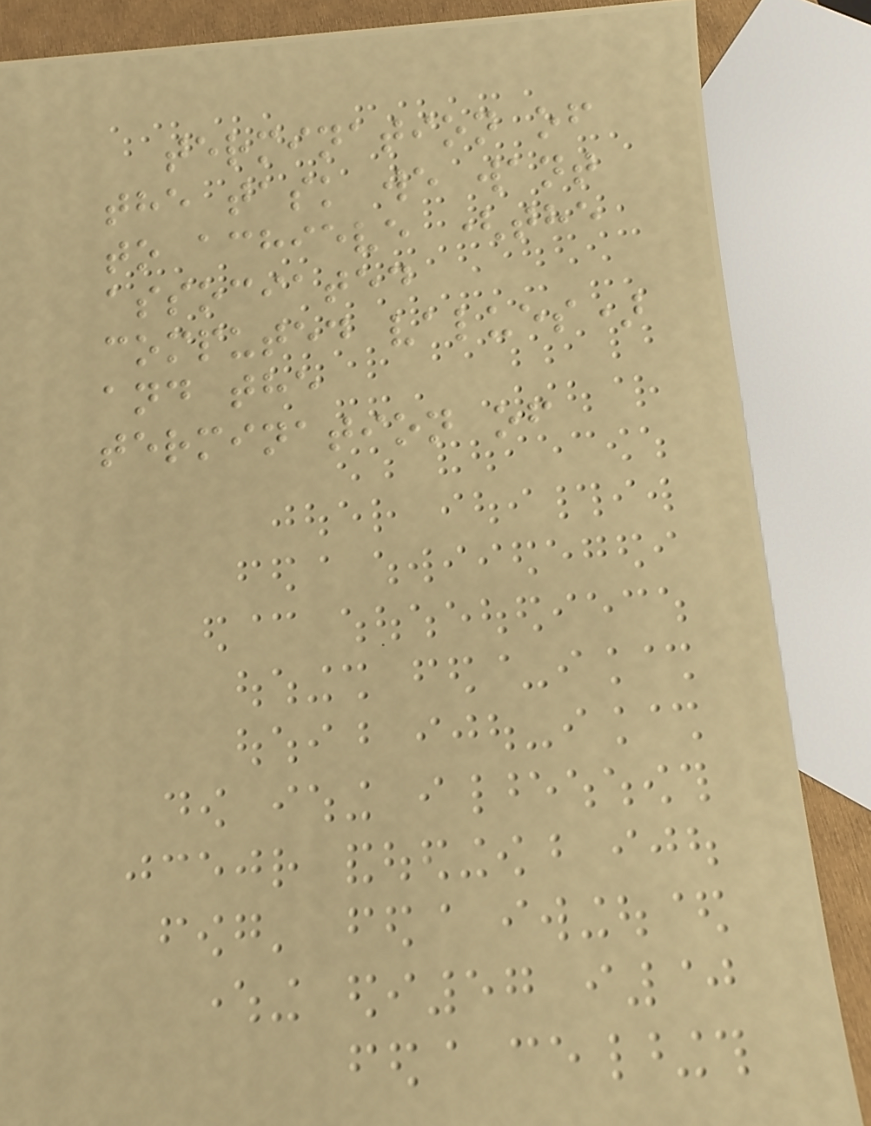termination of
the task we want
to achieve (the
associated
computed values)
and the
termination of
